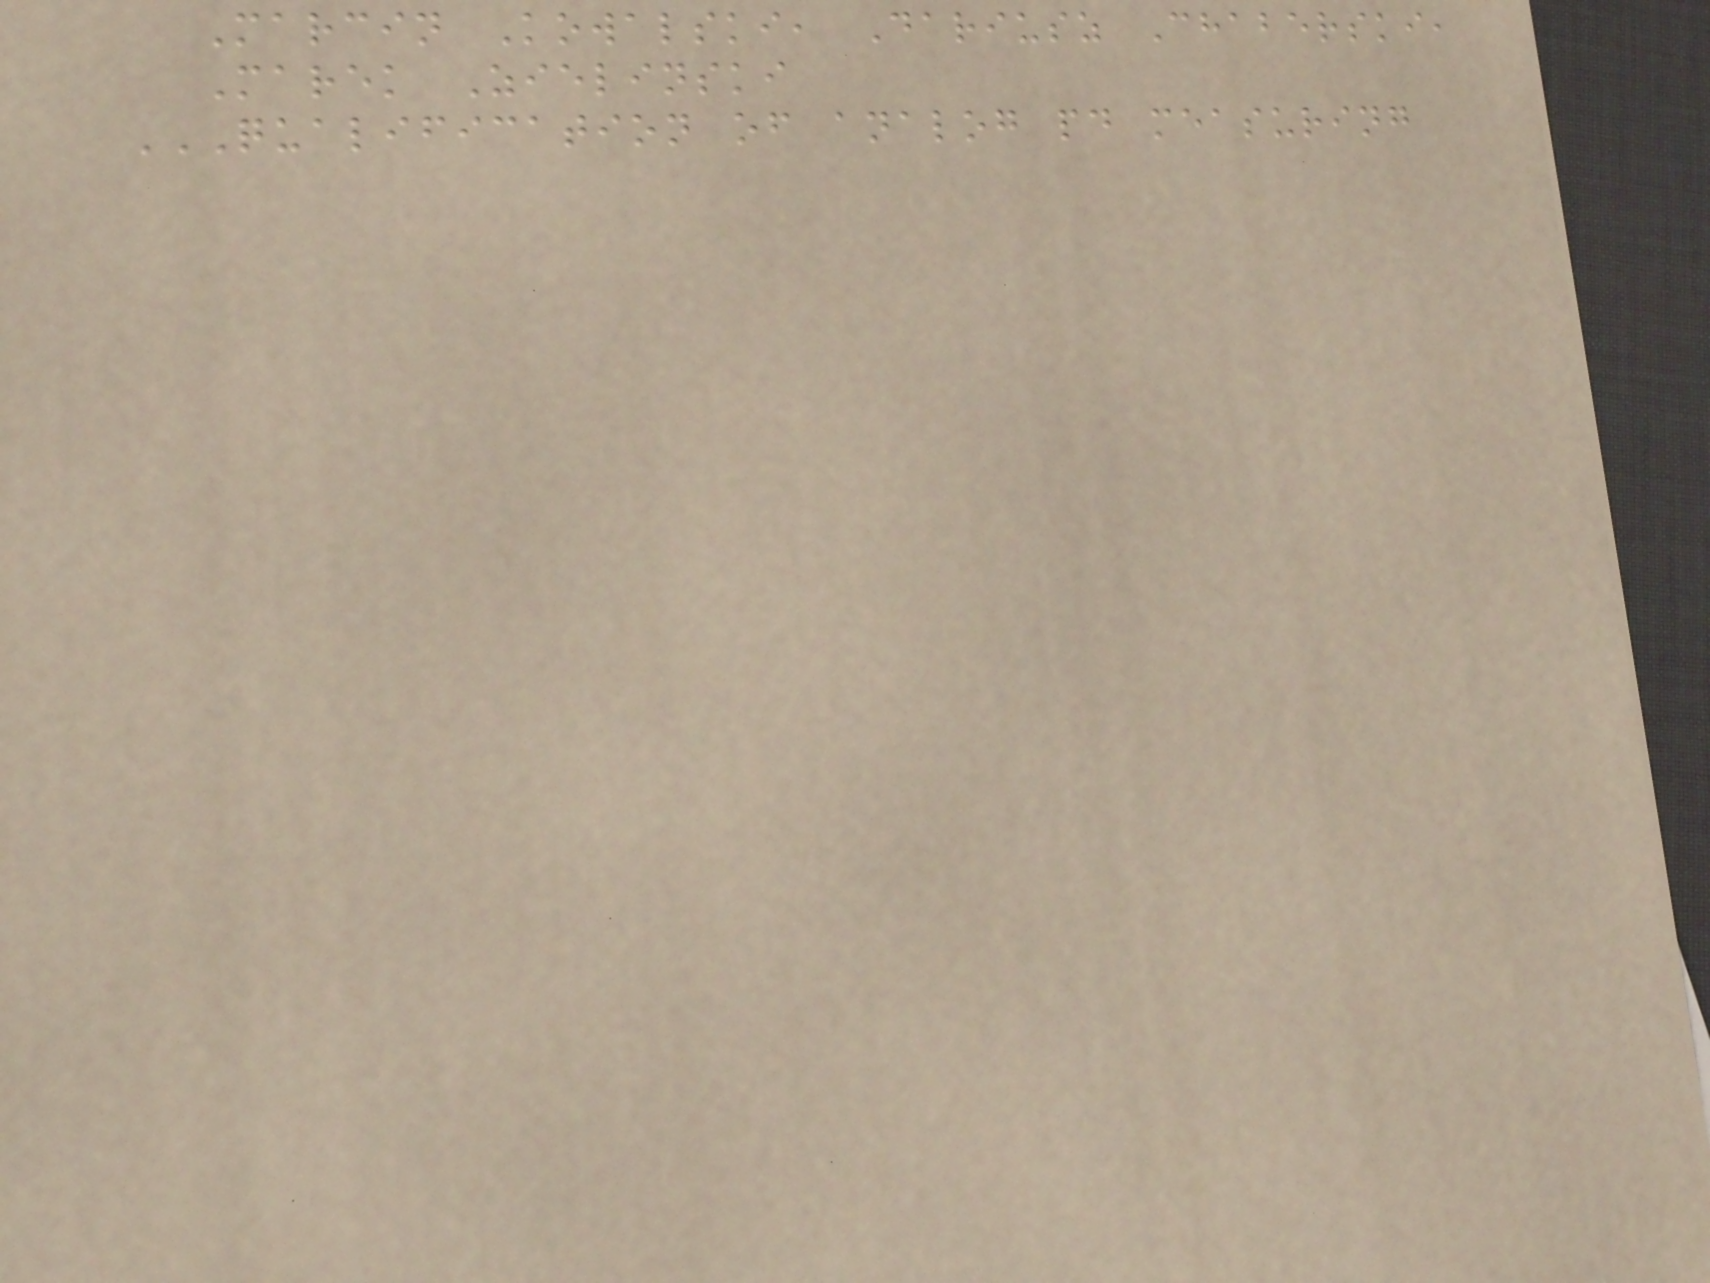Marcin Kowalski, Dariusz Chaberski,
Marek Zielinski
QUALIFICATION OF ANALOG PD MEASURING
